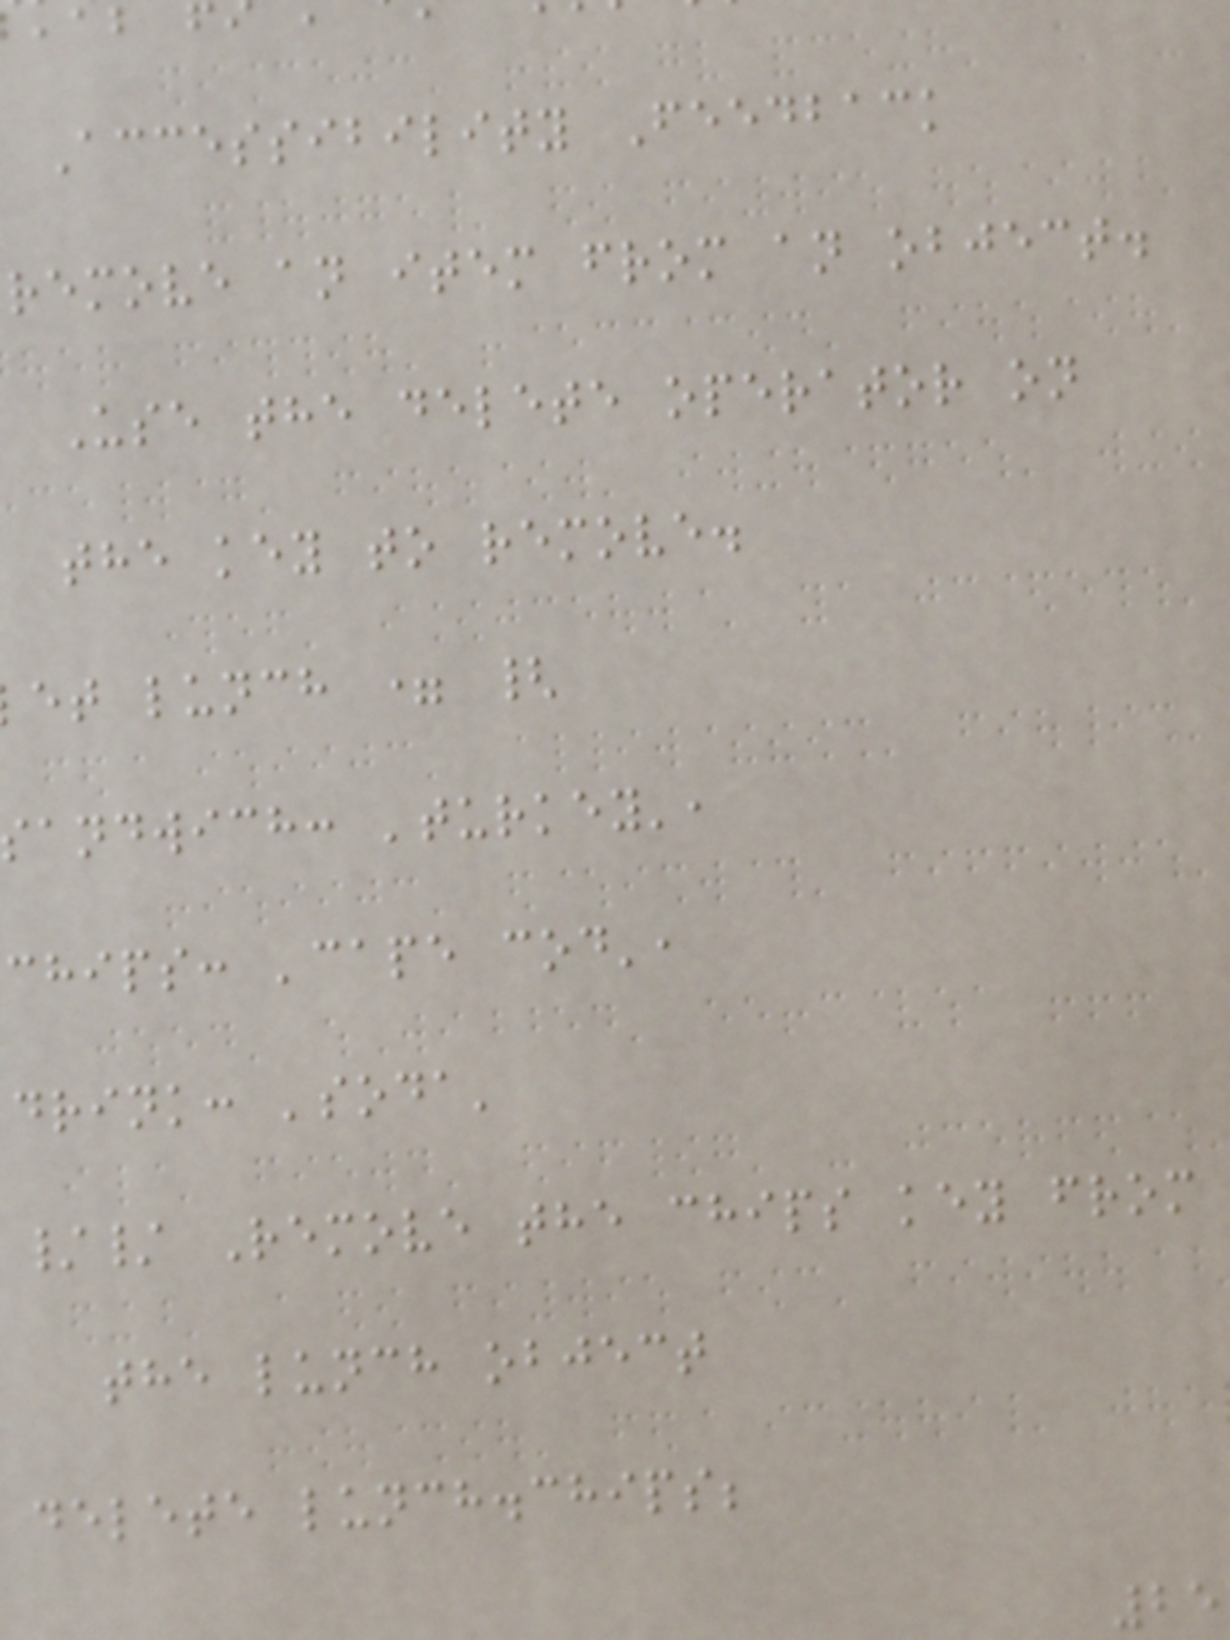Accessibility Feedback
remove an item from an object.
Use the delete operator on
the key to remove.
et lunch = {
sandwich: 'turkey',
chips: 'cape cod',
drink: 'soda'
// Remove the chips key from
the lunch object
delete lunch.chips;
